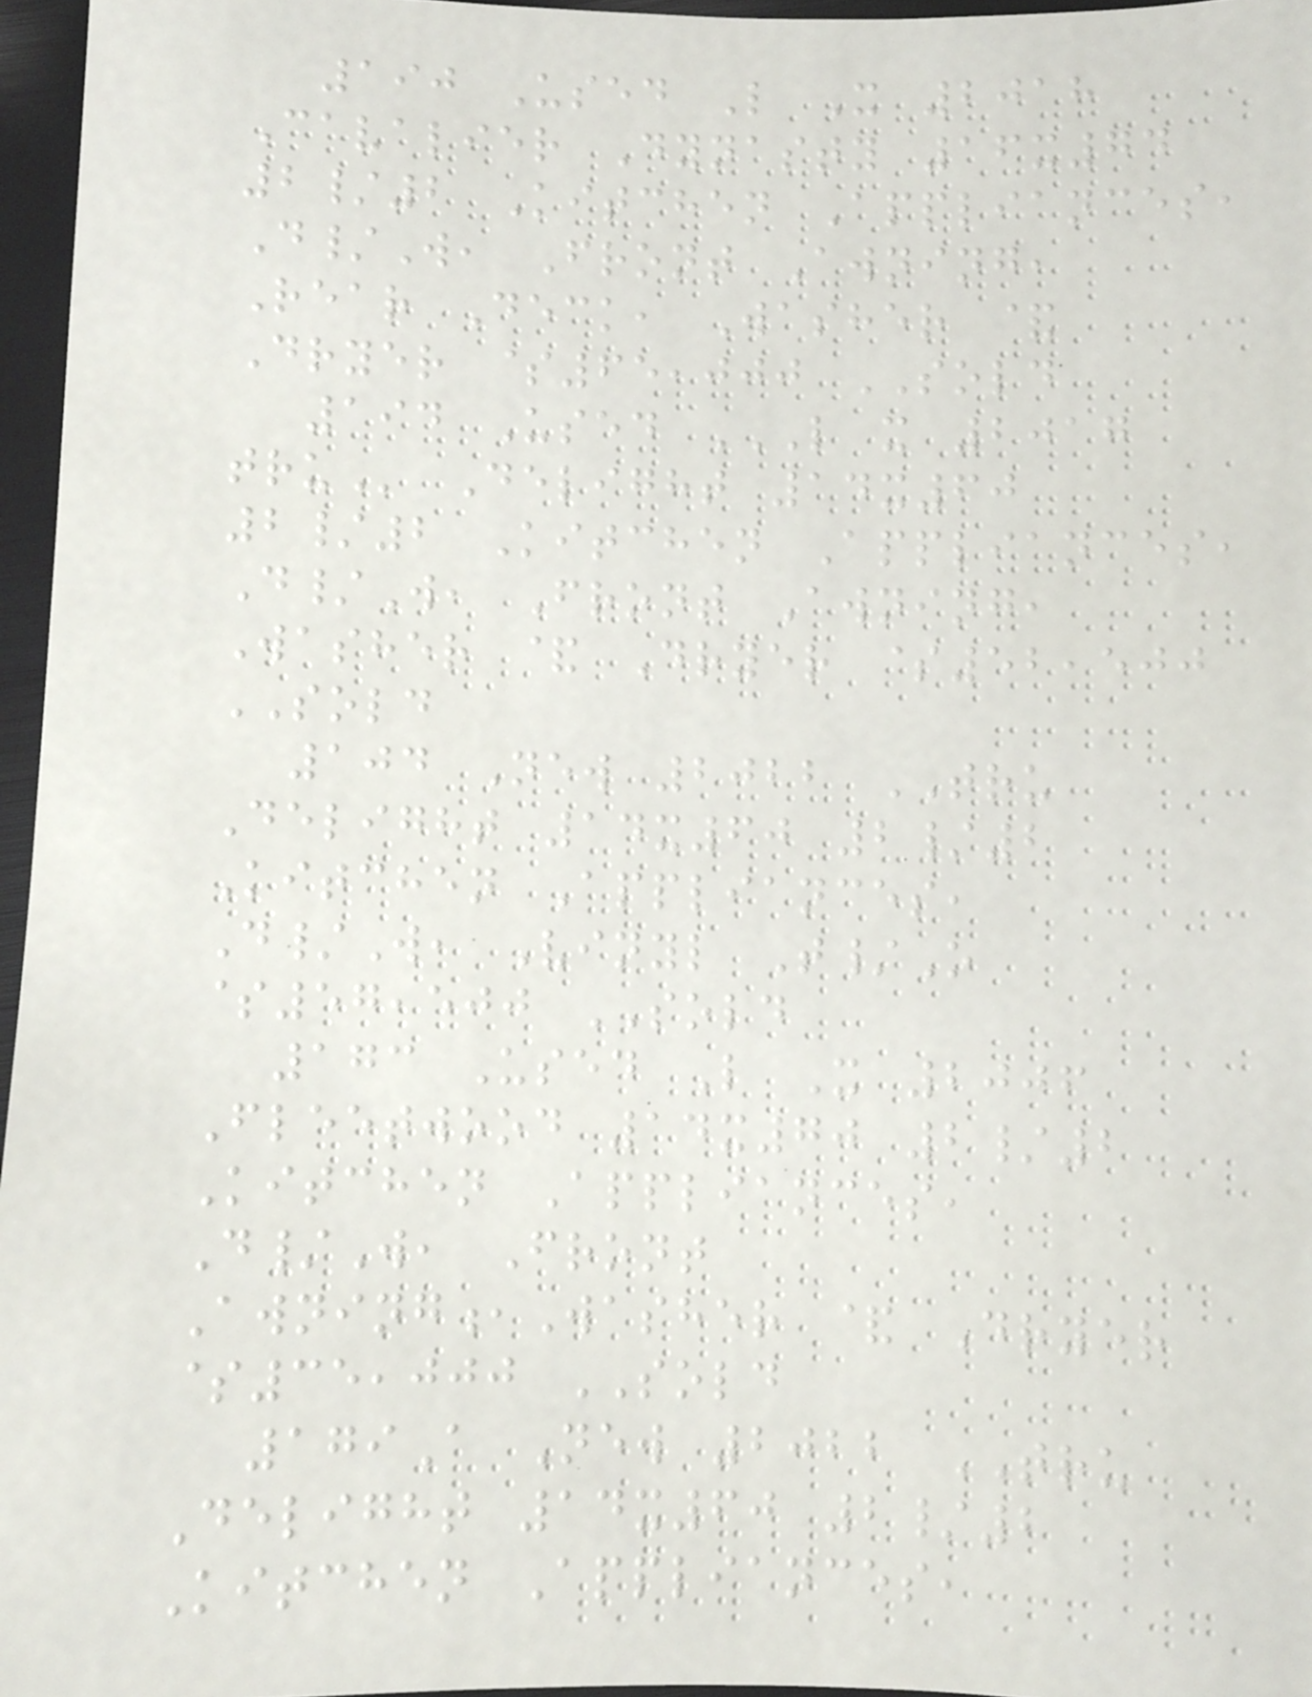190 Used L X 2018
Cavalier Dynasty 16x74
2/2 Kitchen Appliances,
D/W, Front Awning,
Rear Deck, Washer &
Dryer $65,000 SOLD
194 Used L X 2017
TRU Delight 14x60
2/2 Kitchen Appliances,
D/W, Front Awning,
Washer & Dryer $52,500
SOLD
104 New 2022 TRU
Delight 14x60 2/2
Kitchen Appliances,
D/W, Vinyl T/O
$57,500 SOLD
173 Used L X 2006
Fleetwood 14x70 2/2
Kitchen Appliances,
D/W, Front
Awning,Washer & Dryer
$35,000 SOLD
179A New 2022 TRU
Delight 14x60 2/2
Kitchen Appliances,
